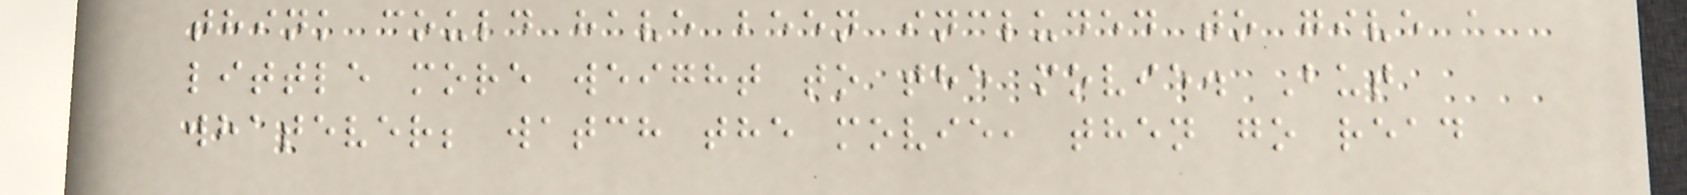think could have been included to give a
little more weight to the movie. But
whatever; watch the movie, then go read
